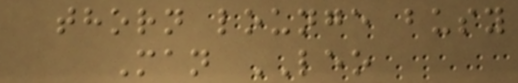thorn lounge busy
Man LEO
